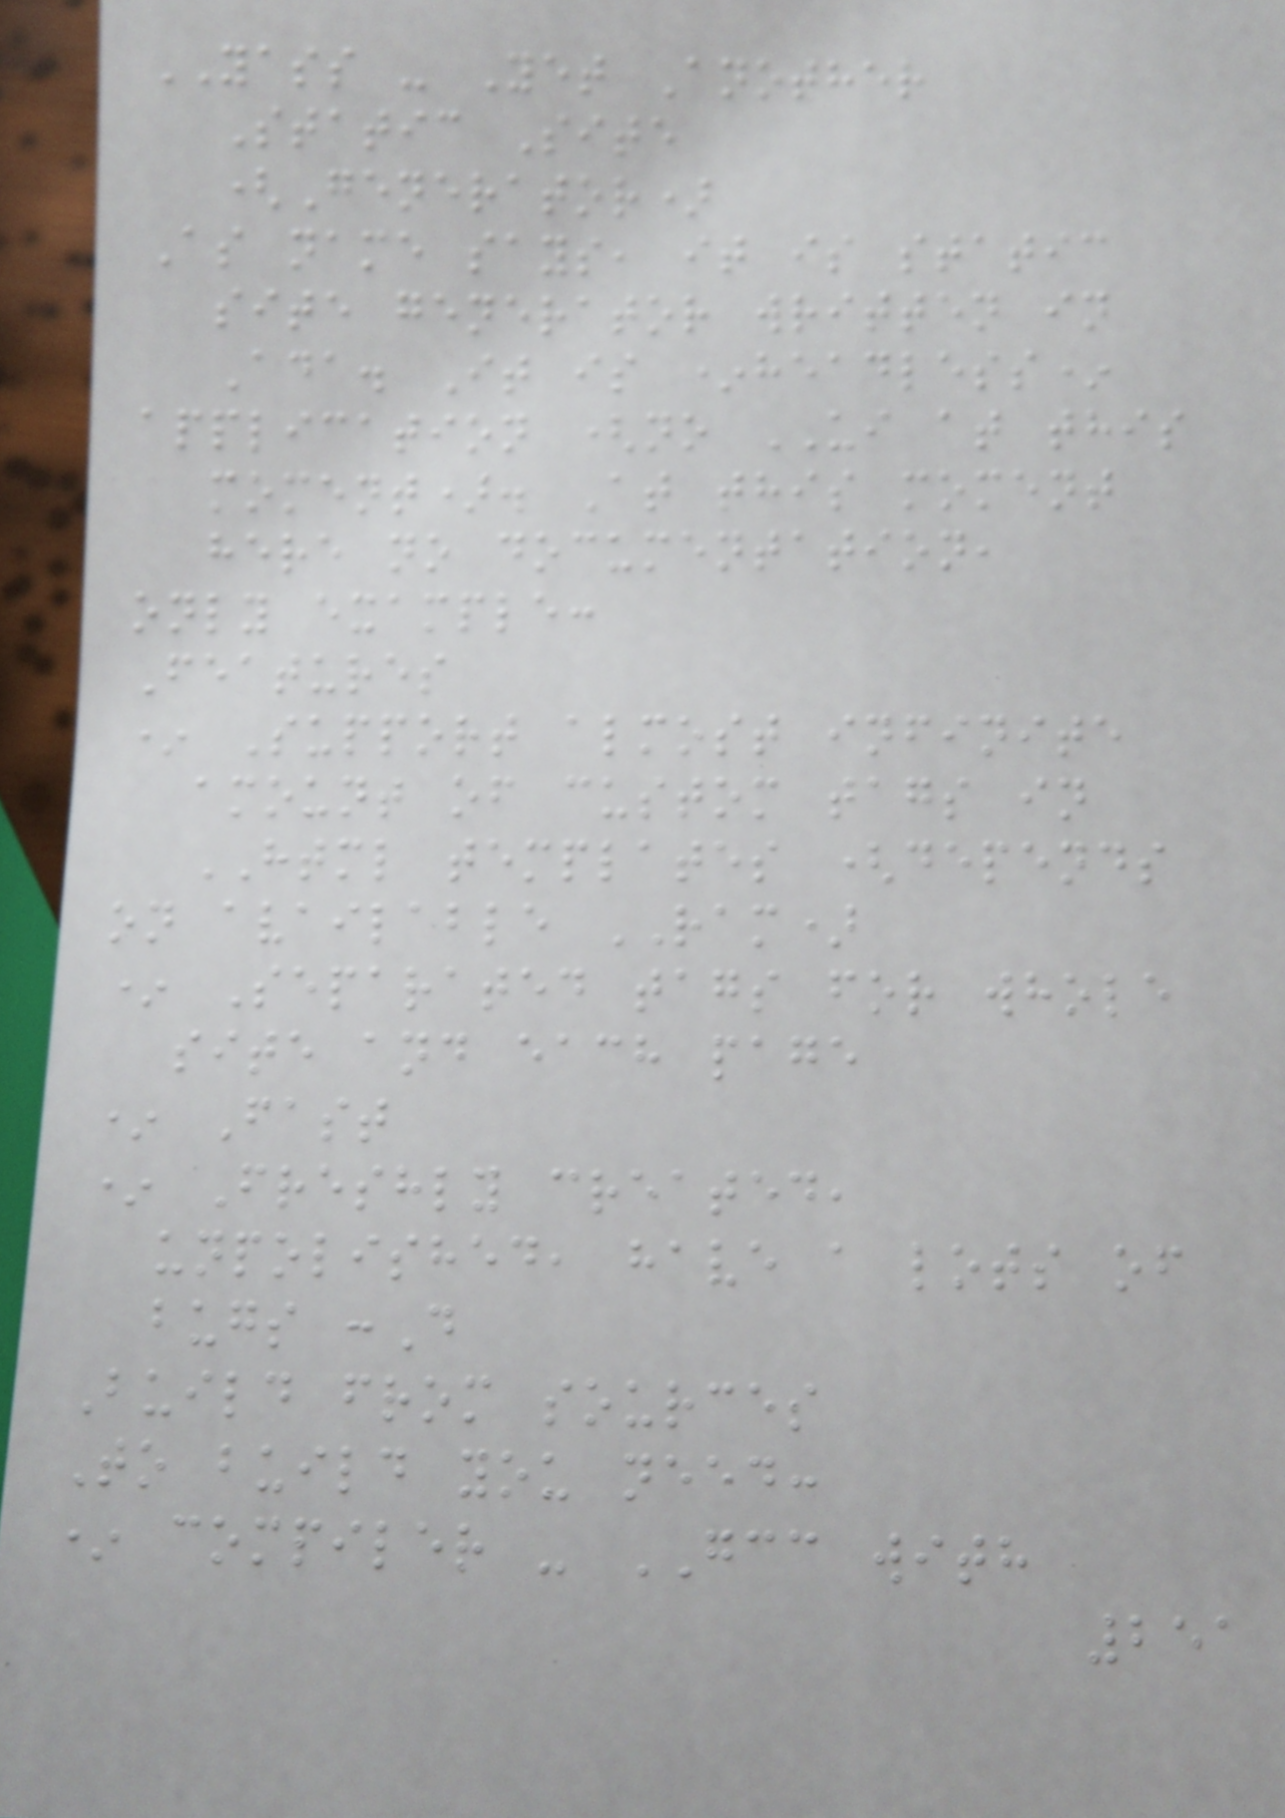YASS - Yet Another
Static Site
(Generator)
As name says, it is static
site generator written in
Ada. It is *headless*
application (no UI at this
moment). At this moment
here no documentation,
only example:
Features
* Support almost infinite
amount of custom tags in
HTML templates (depends
on available RAM)
* Separated tags for whole
site and each page
* Fast
* Freshly created,
unpolished, have a lots of
bugs :D
Build from sources
To build you need:
* compiler - GCC with
251
